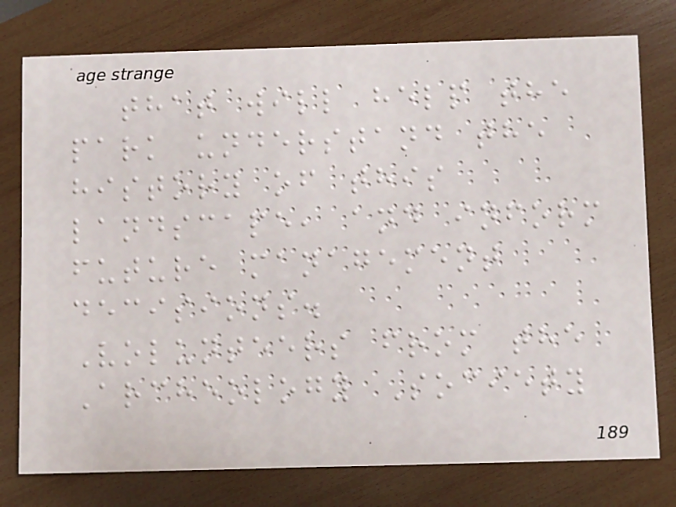that will help the
park understand the
history of this
landscape, and inform
future management
decisions.
Volunteers from the
Archeology Society
